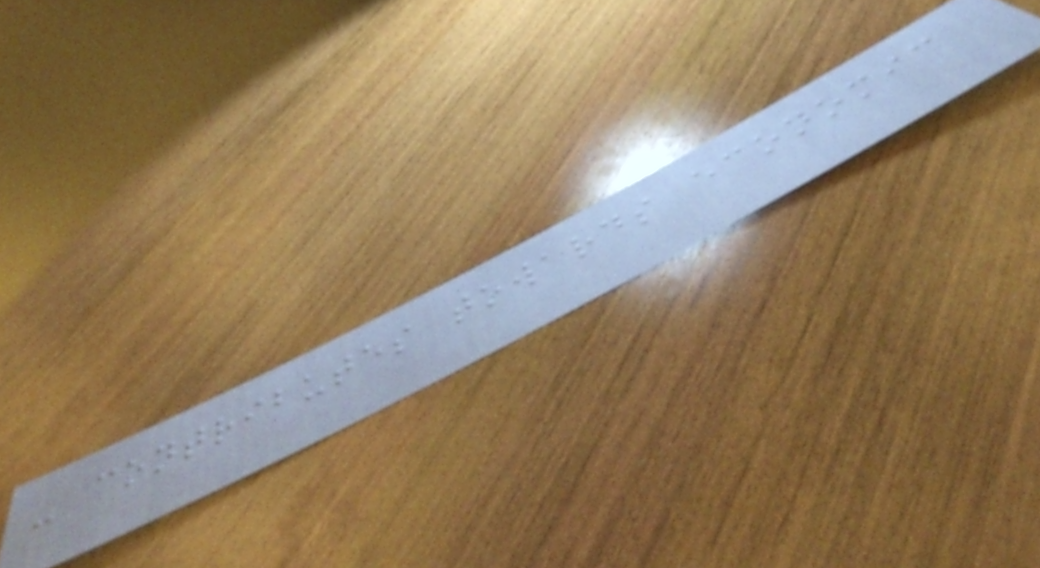- contributes towards economic
